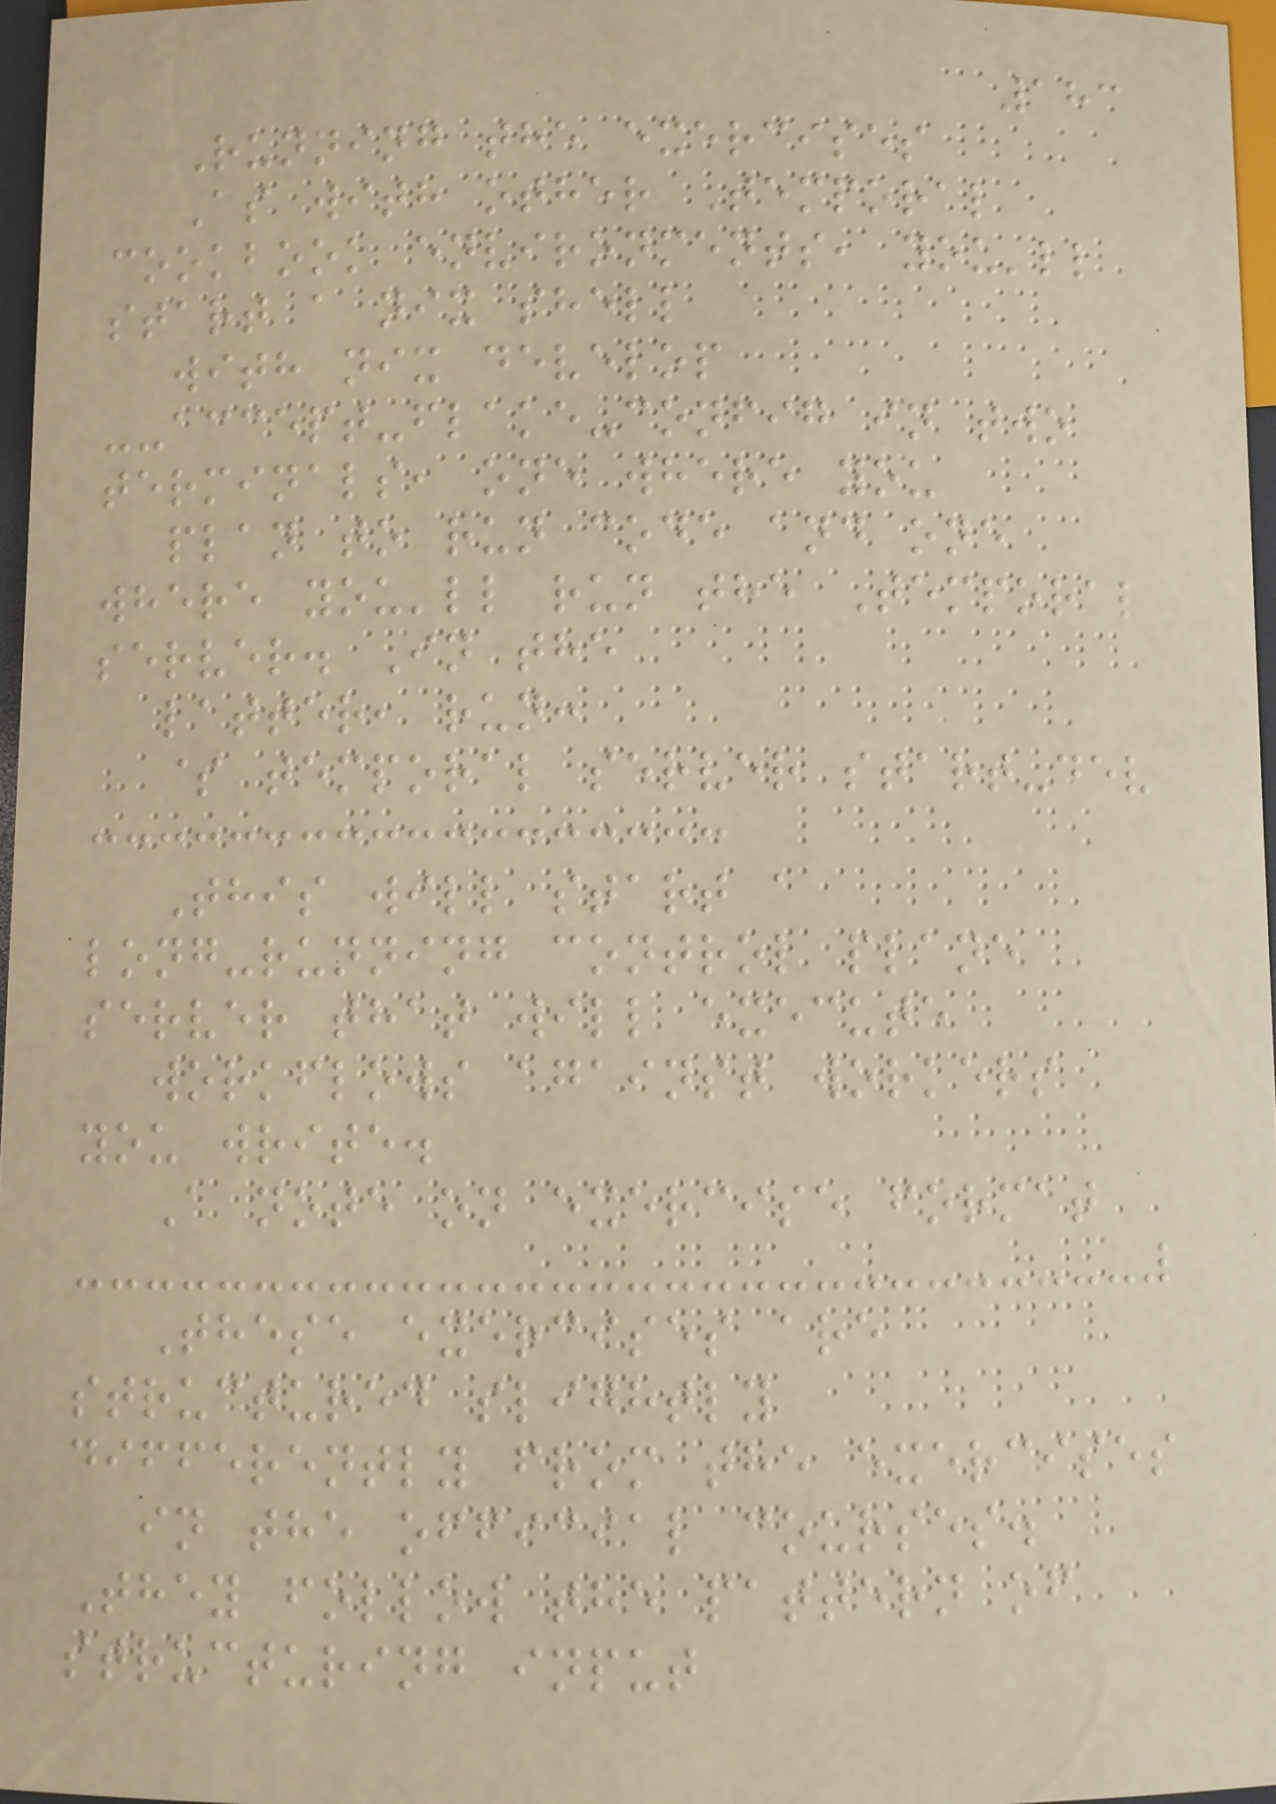183
Running the exercises
As with other Temporal
cookbook environments, you'll
start a nix shell
with nix develop
--accept-flake-config in two
terminals, one where you
plan to run code and one
where you'll run the Temporal
server. In the
latter, run:
$ temporal server start-dev
This will start a
long-running control plane
server that will execute
workflows against workers
you write.
A note on exercise format
These exercises are
structured slightly
differently from the exercises
in the official courses.
They follow the pattern of
structuring input
